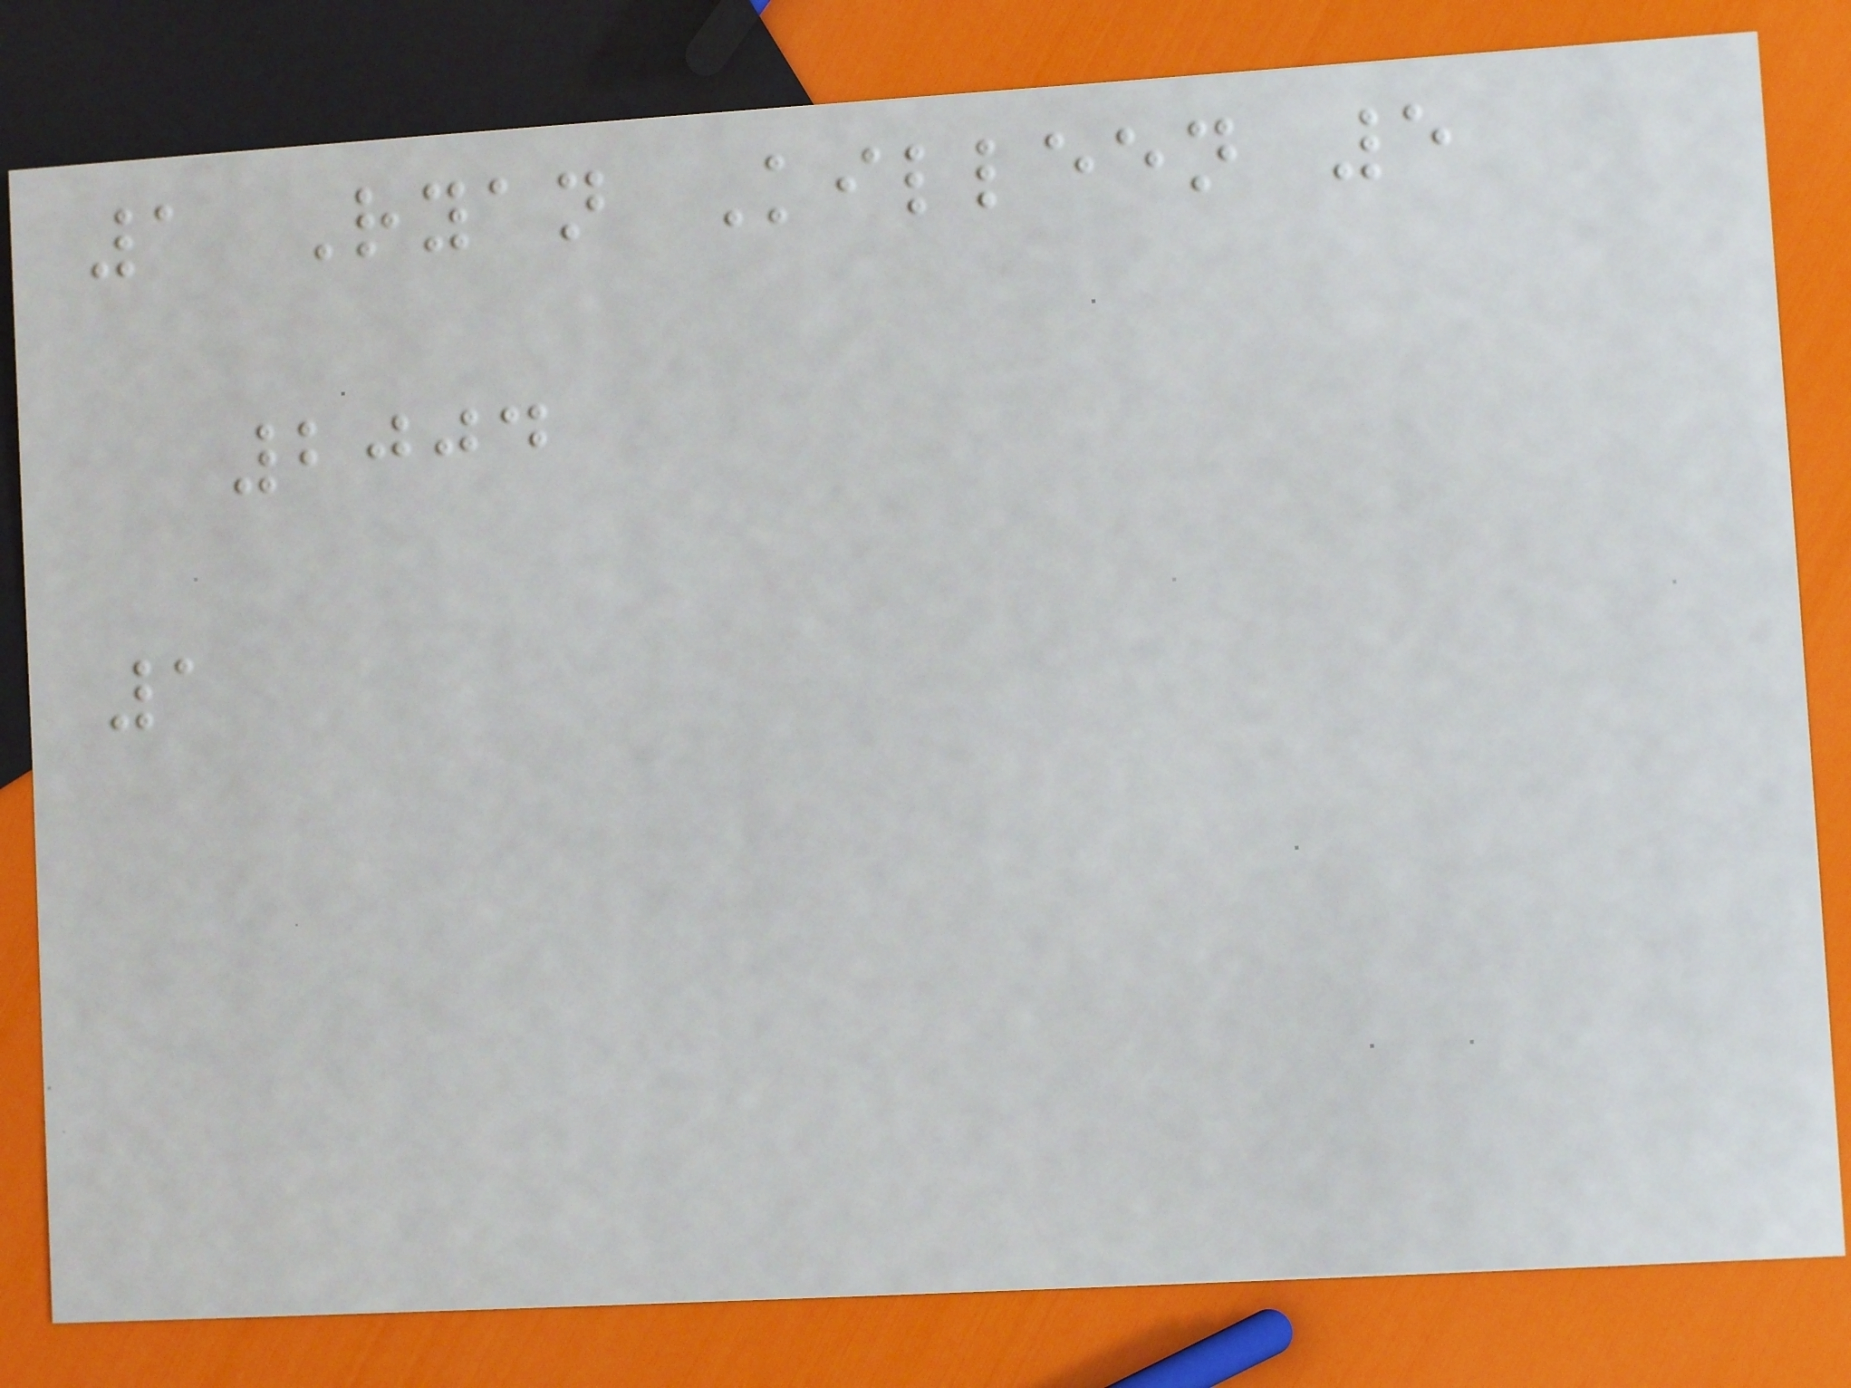1 Ryan Killeen 5
2004
1
